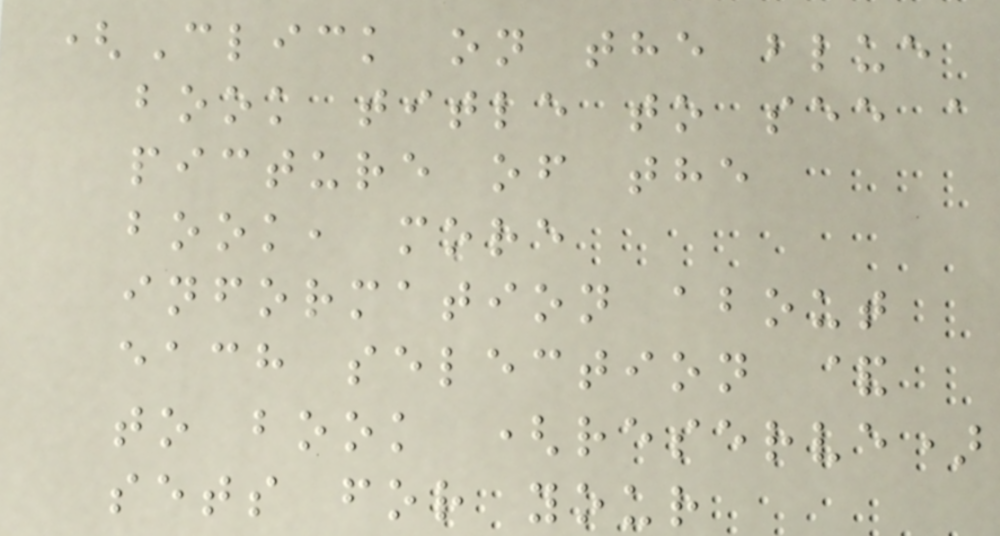(Click on the blue
book title to see a
picture of the
book, more
information about
each selection &
to book (reserve)
sets for your
